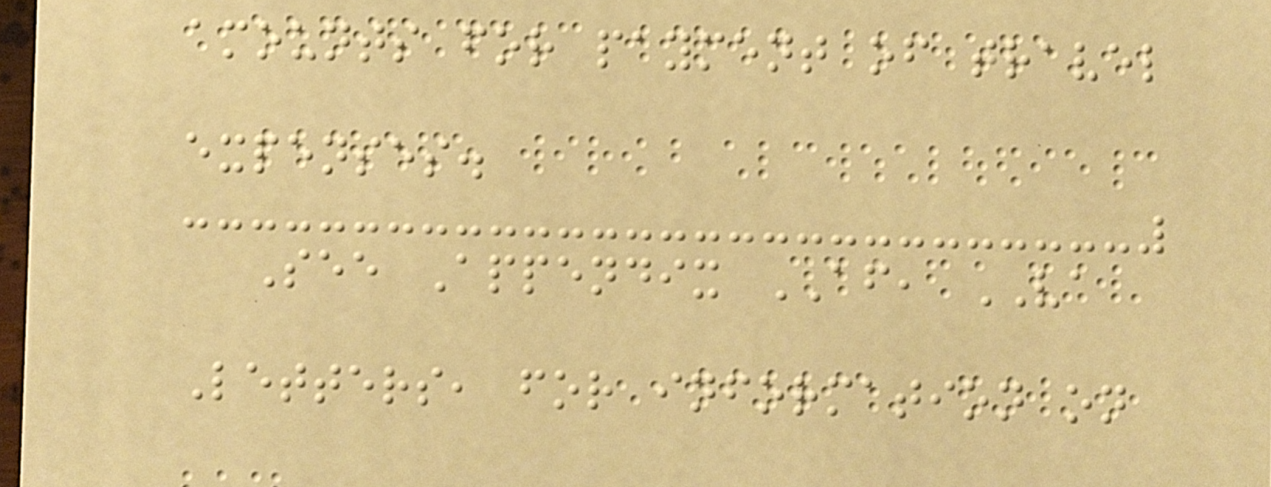amounts for payment of travel
expenses.
See Appendix AF, VA
Letters, for information on
